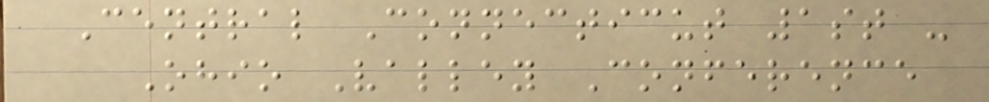Central Connecticut 1st -
Ohio Valley Conference
